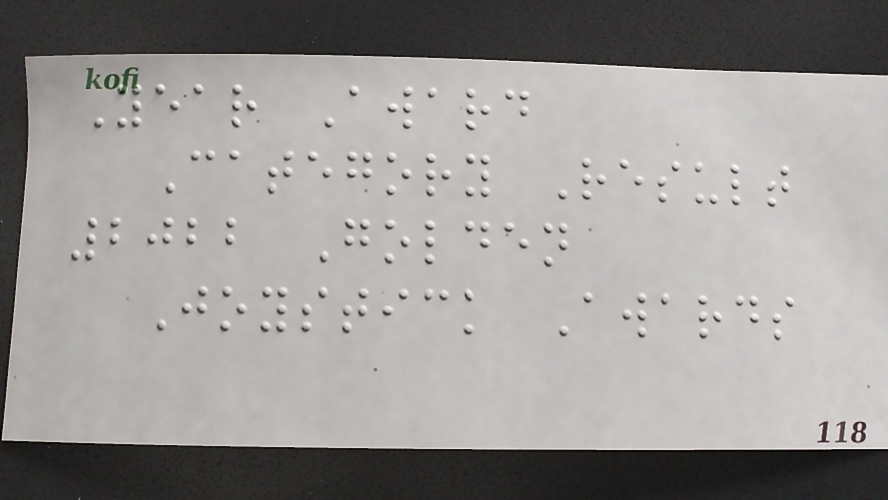Year Award
Category Result
2022 Golden
Joystick Awards
